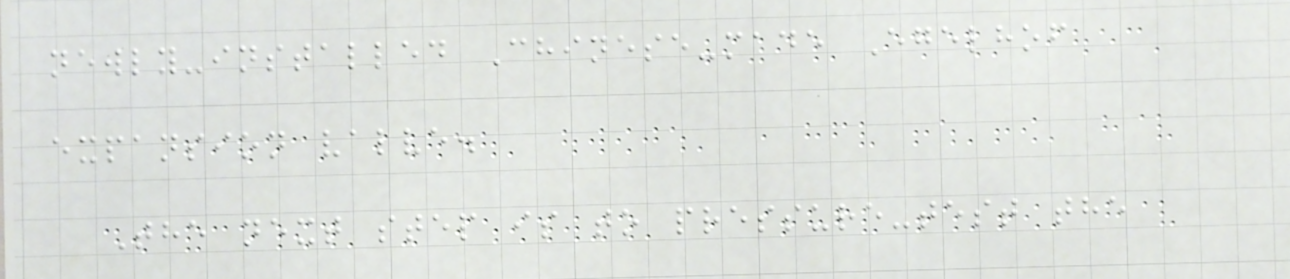newly-installed Chinese-made Egelhof
expansion valve.
The next step is to pressure-test the
